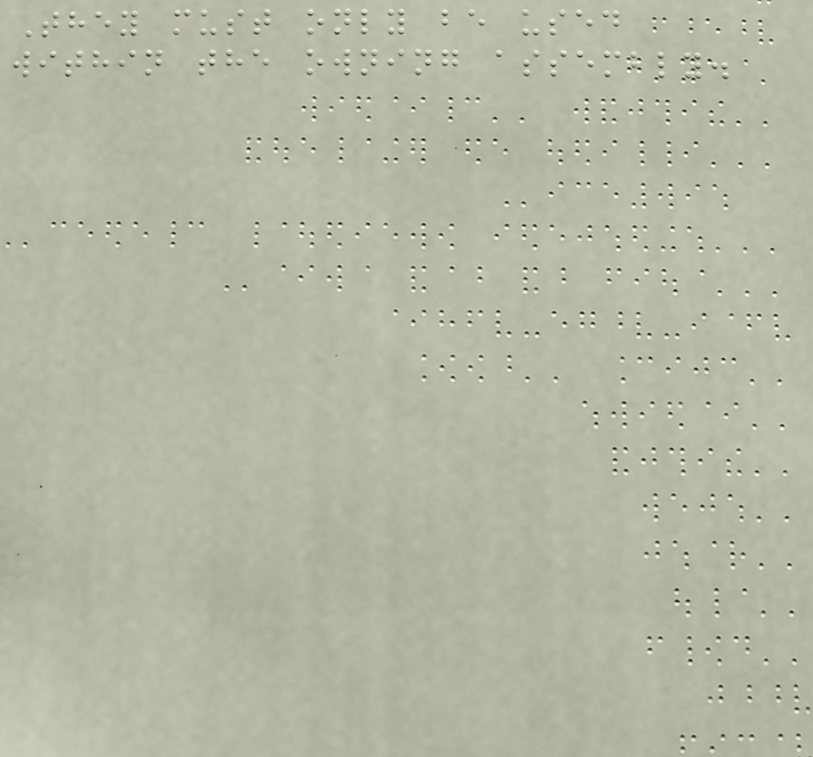They must only be used
within the owning assembly.
